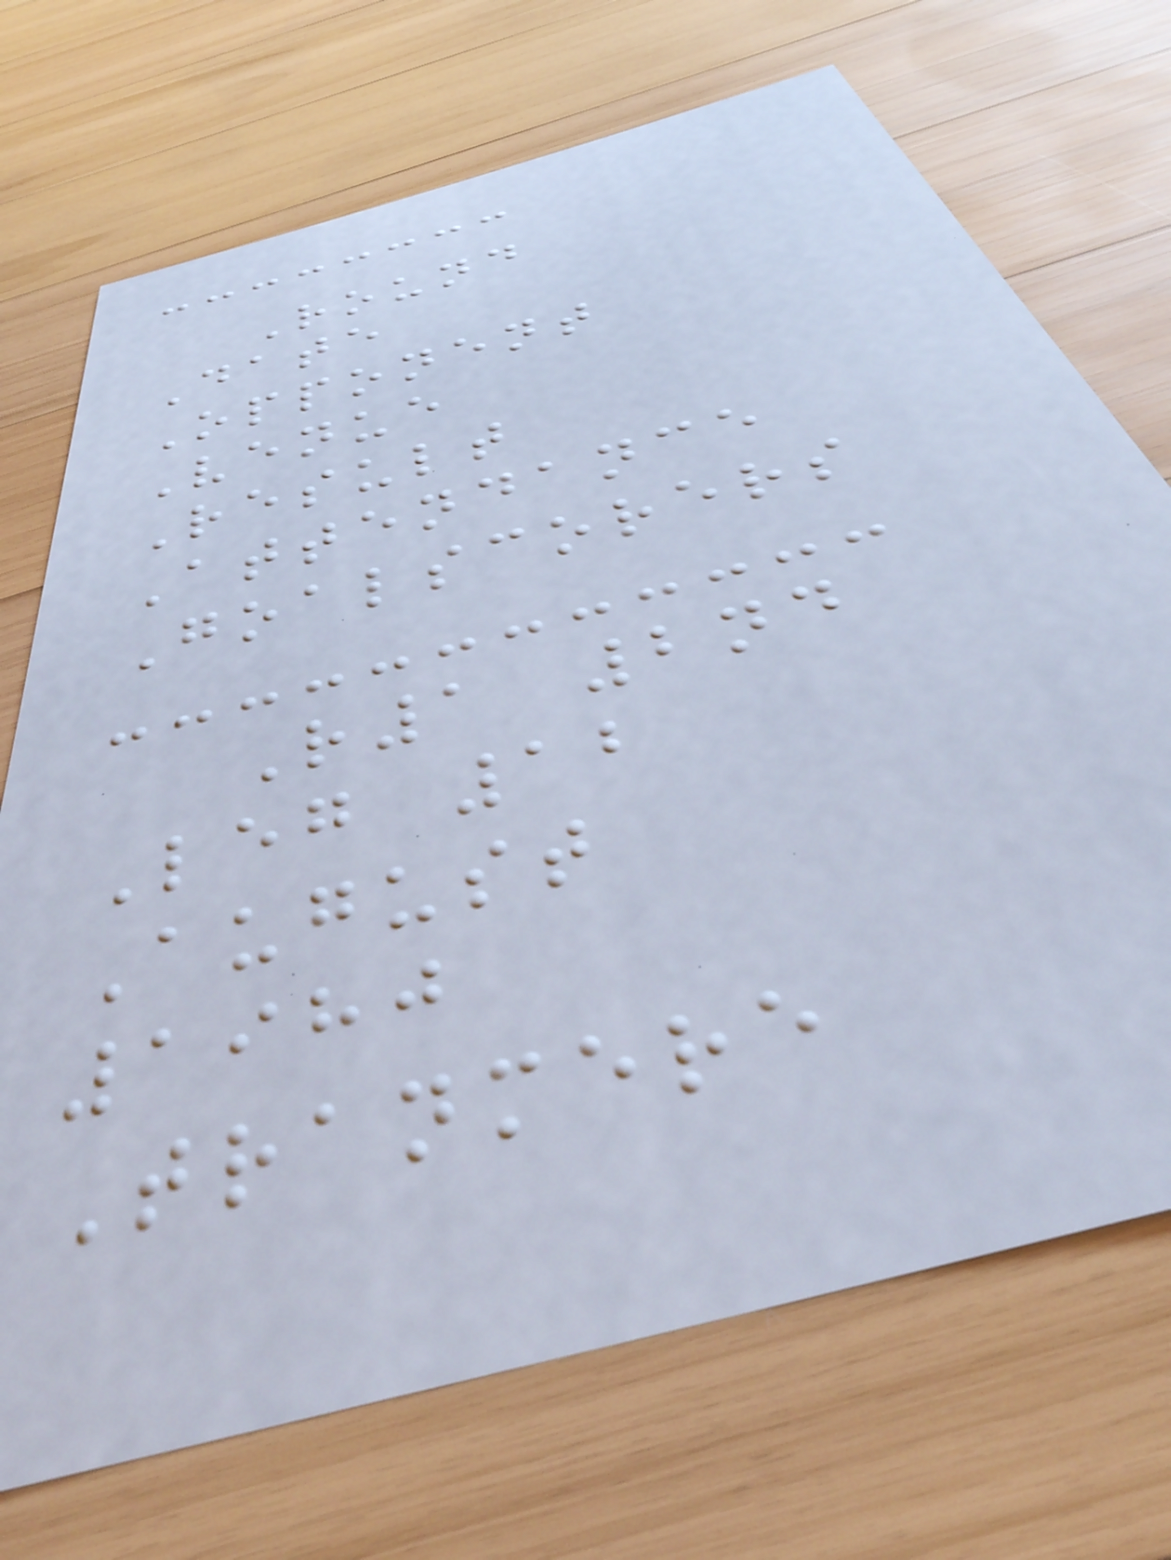Round
Date
Opponent
Venue
Result
Attendance
Goalscorers
R1 2nd
Leg 12
August
1980
Tranmere
